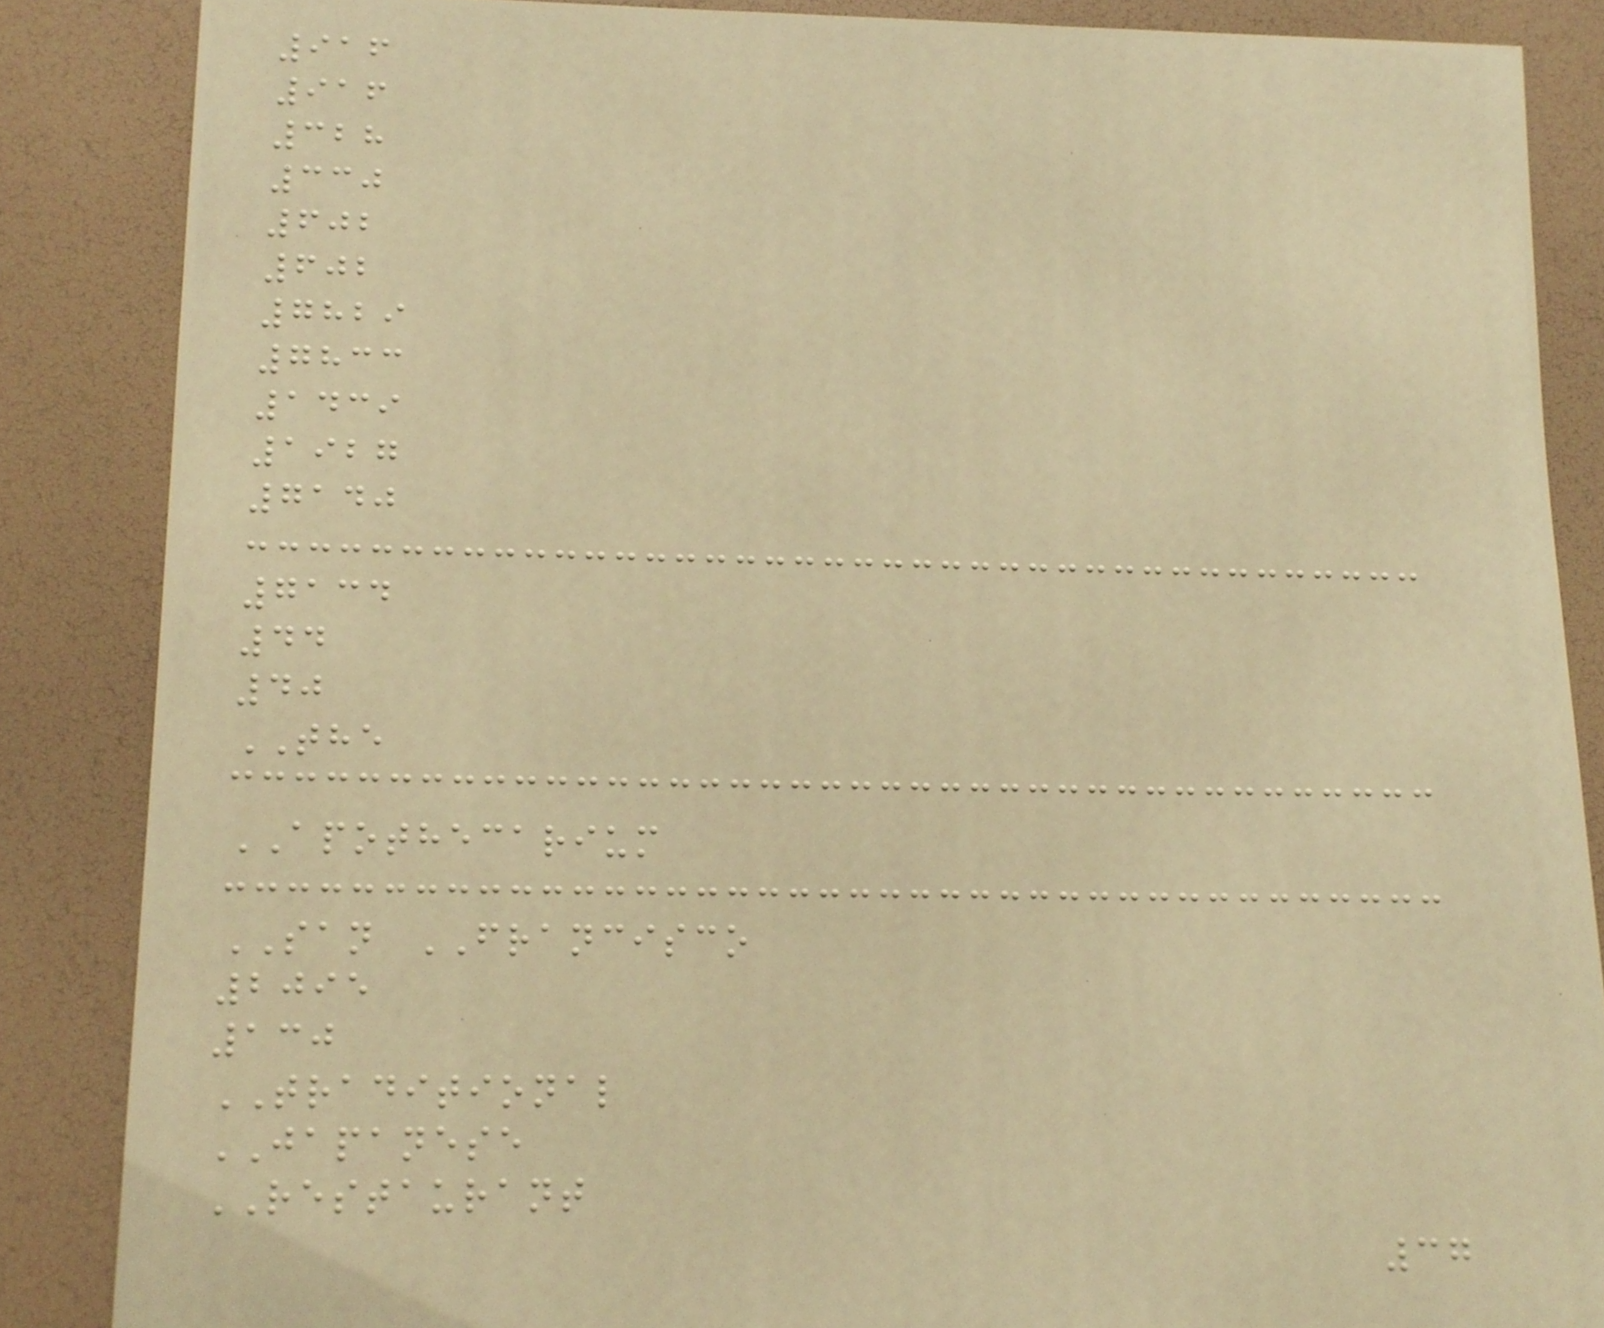916
916
328
330
602
602
7829
7833
1439
1927
7140
7134
44
40
THE
APOTHECARIUM
SAN FRANCISCO
2095
130
TRADITIONAL
JAPANESE
RESTAURANT
37
